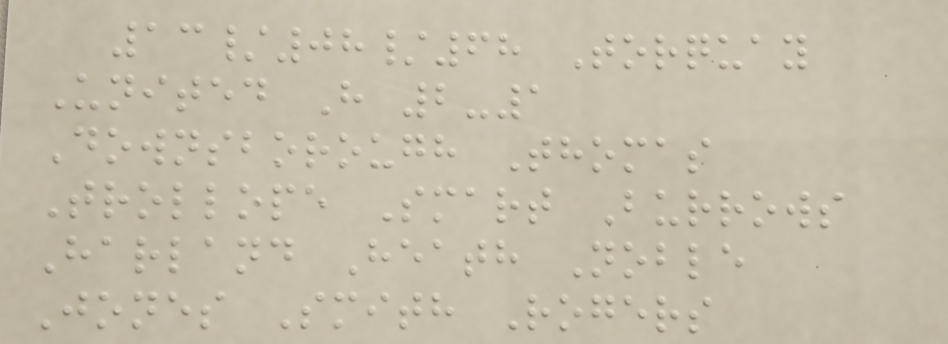13/08/68 Torquay
United H 2-1
Downsborough Thomas
Trollope Smart Burrows
Harland Heath Noble
Jones Smith Rogers
